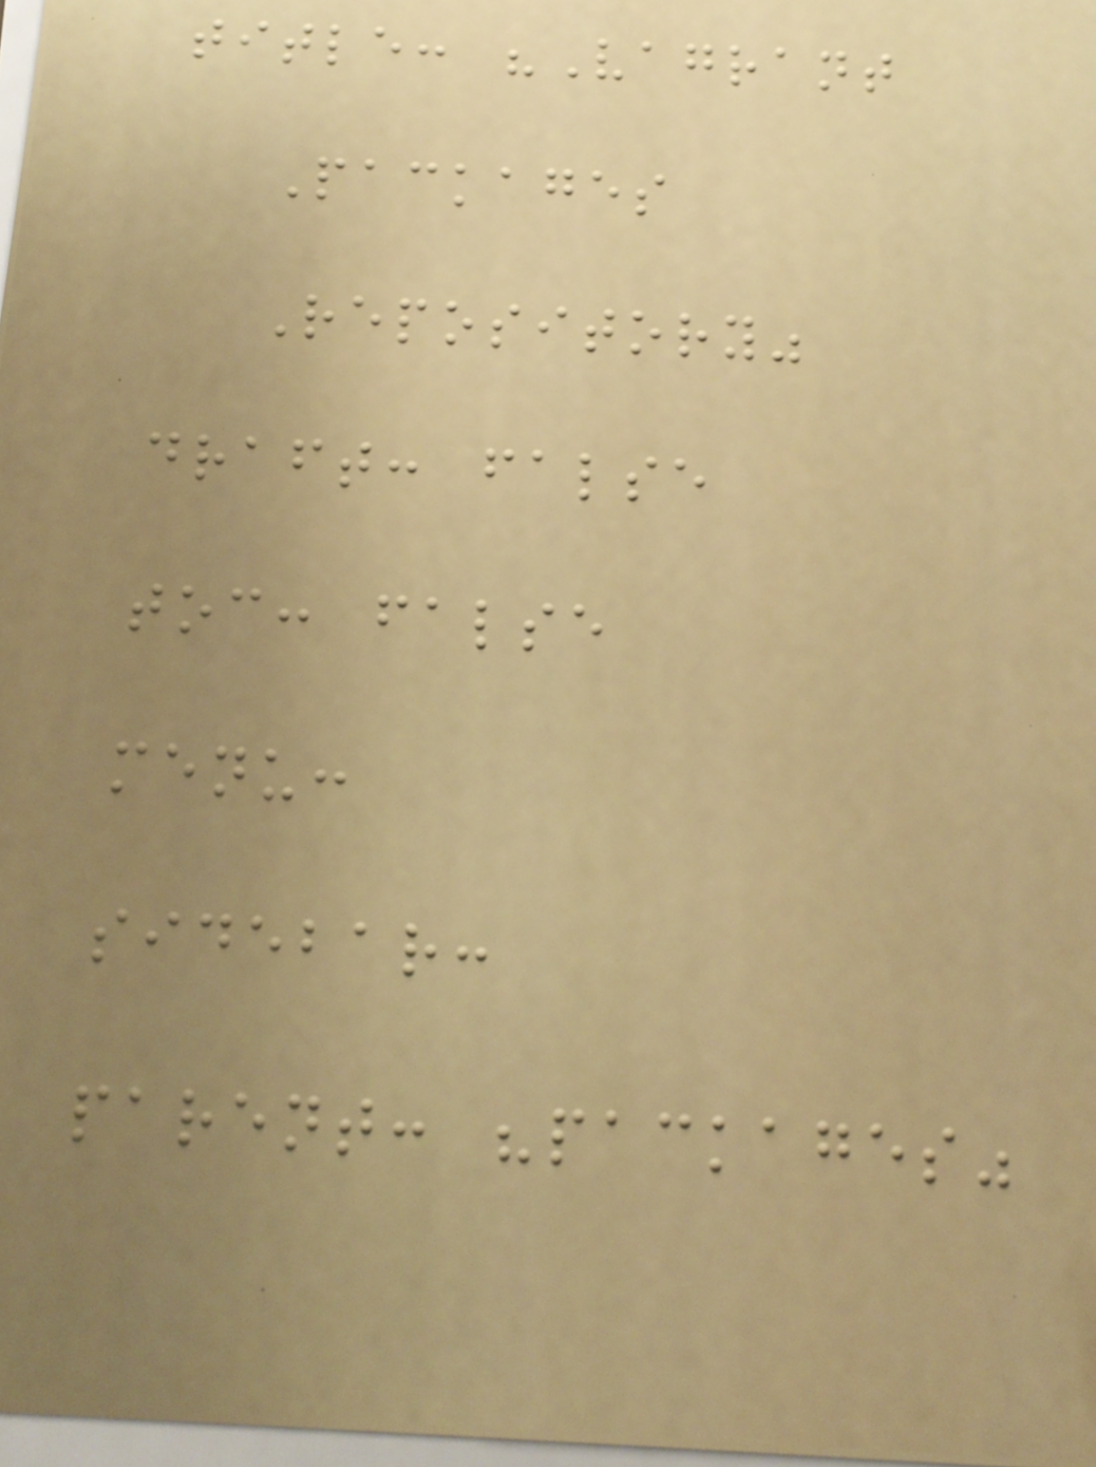title: "Vagrant
Packages
Repository"
draft: false
toc: false
menu:
sidebar:
parent: "packages"
